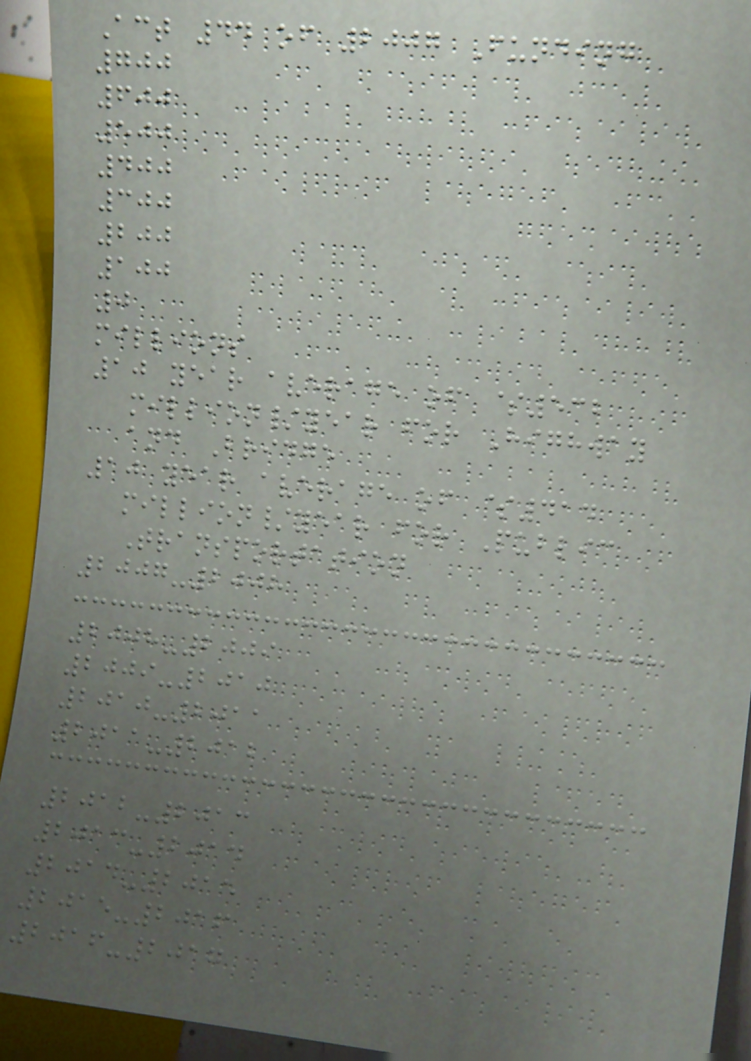Act 44 of 2007 Funding
700
600
500
400
300
200
100
0
millions
10 year average of $532
million/year for Highway
and Bridge
10 year average of $414
million/year for Public
Transportation
2007-2008
2008-2009
2009-2010
2010-2011
2011-2012
2012-2013
2013-2014
2014-2015
2015-2016
2016-2017
